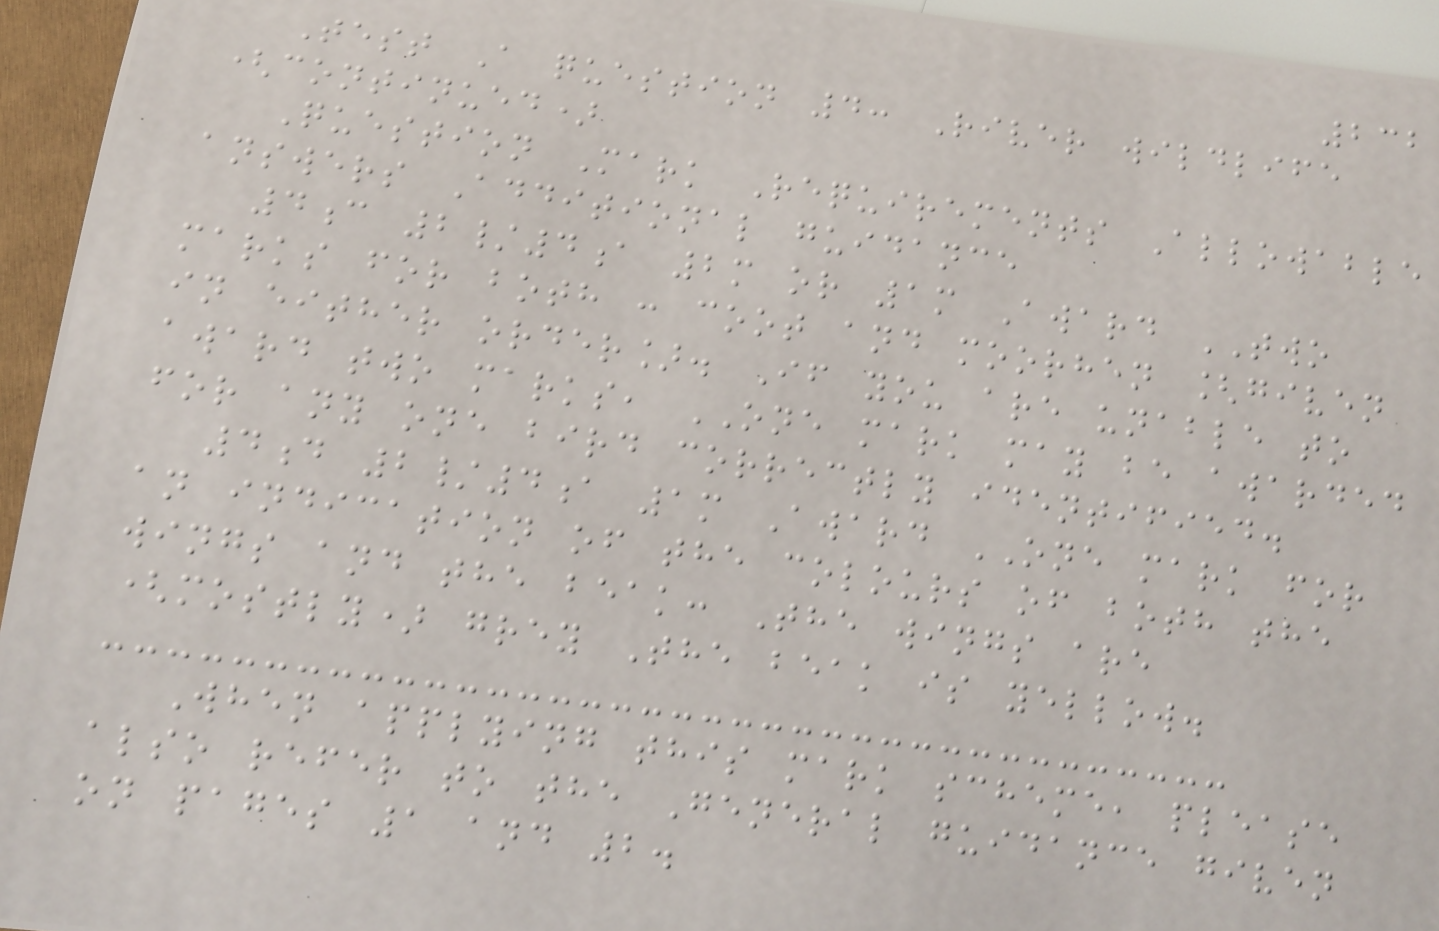232
Test A question 4: River wildlife
(continued)
Question Mark Requirements Allowable
answers Additional guidance
4c 2/4a 2m or 1m Award TWO
marks for both : coot and moorhen [given
in either order]. If you are unable to
award two marks, ONE mark may be awarded
for any one bird correctly identified.
4d 2/4a 1m Award ONE mark for
an indication of the colours of both the
wings and the beak: The wings are
(mostly) grey The beak is yellow.
When applying this mark scheme, please
also refer to the General guidance given
on pages 1 and 2.
